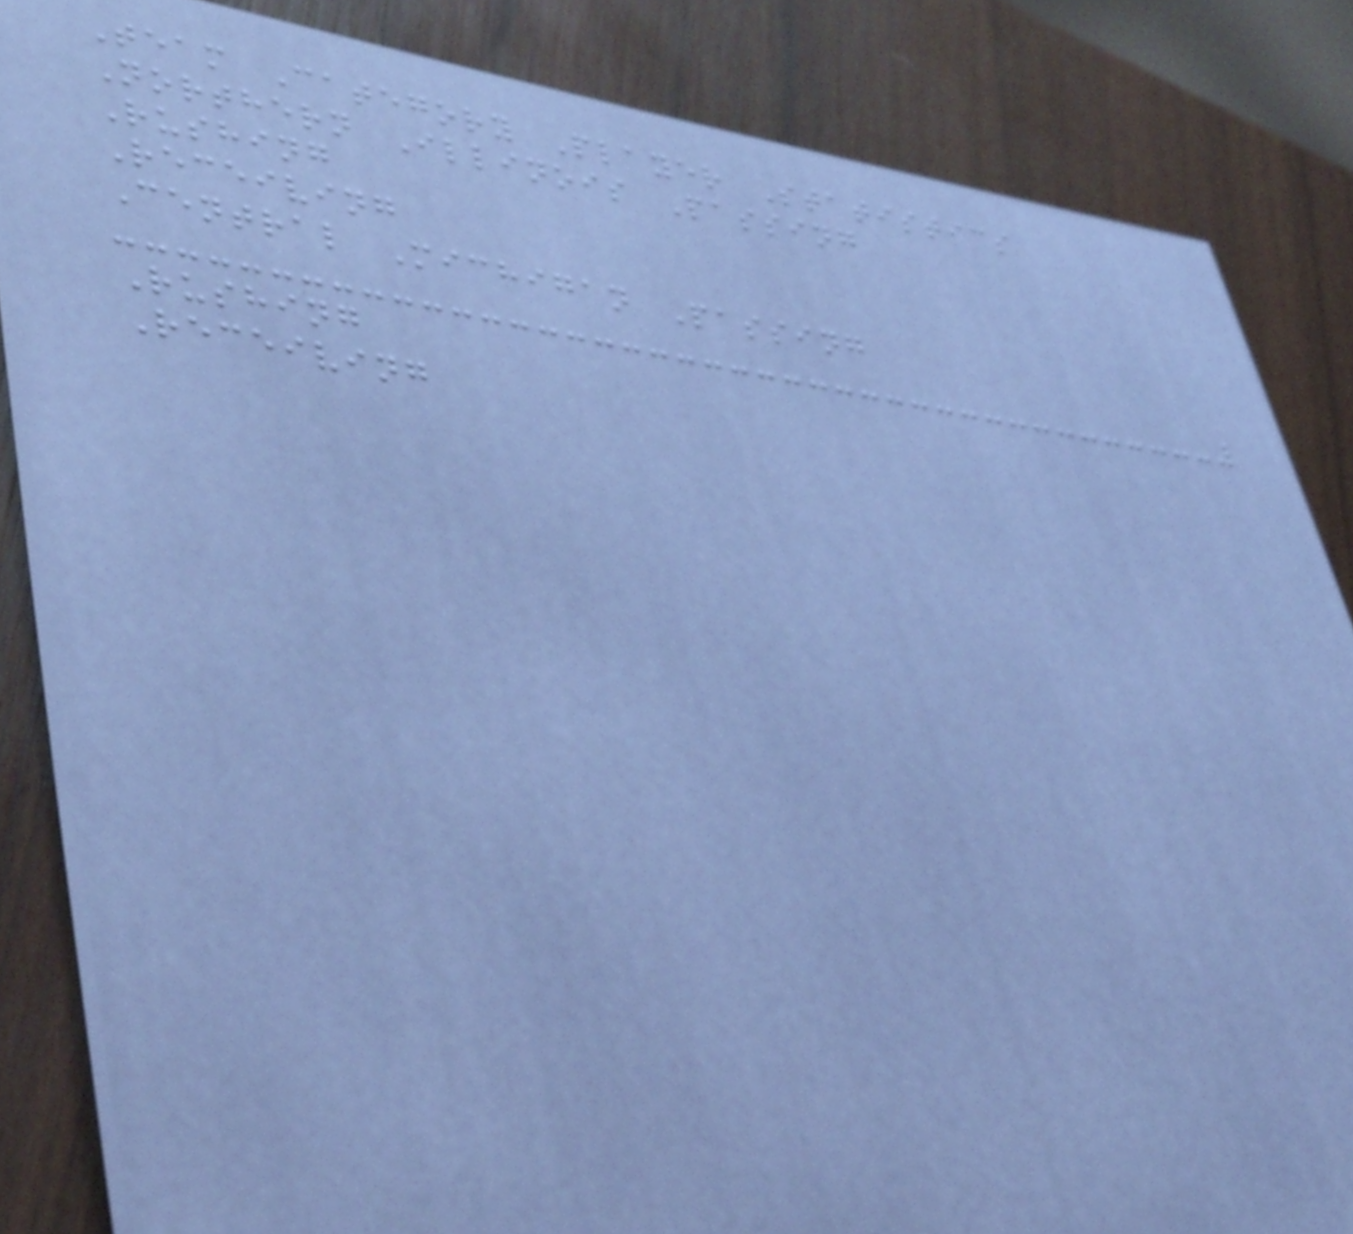Team Category Player Statistics
Northern Illinois Passing
Rushing
Receiving
Central Michigan Passing
Rushing
Receiving
